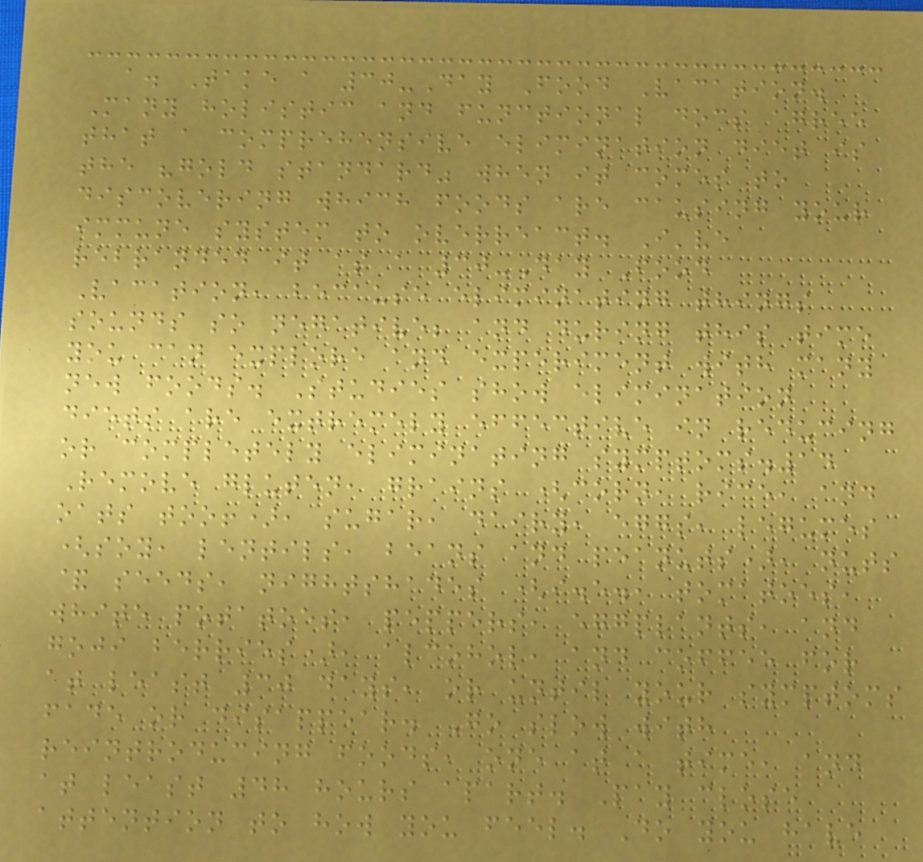a. Take a 30-Day Food Vacation.
Many holistic and functional docs agree
that a comprehensive elimination diet is
the "gold standard" when it comes to
discovering which foods are causing your
immune system to overreact. I've
rebranded it as a 30-Day Food
Vacation, because eliminating things
sounds so negative; and during this time
you can explore and experiment with many
new foods. Studies show elimination
diets are extremely effective in reducing
or completely eliminating symptoms.14
Remove gluten, grains (corn, rice, and
oats too!), sugar, dairy, eggs, legumes
(soy, lentils, beans and peanuts), nuts
& seeds, nightshades (i.e., tomatoes,
white potatoes, peppers, eggplants, and
goji berries), alcohol, and coffee for
at least 30 days, or until your symptoms
fade or disappear. Go slow with
reintroducing foods, one at a time, and
at least 48 hours apart. Pay close
attention to how you feel. Do you have
